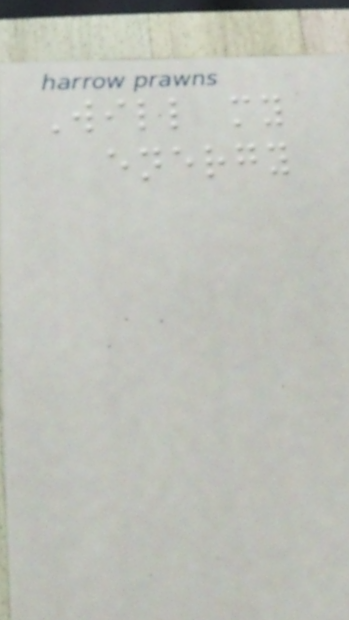Will my
energy
